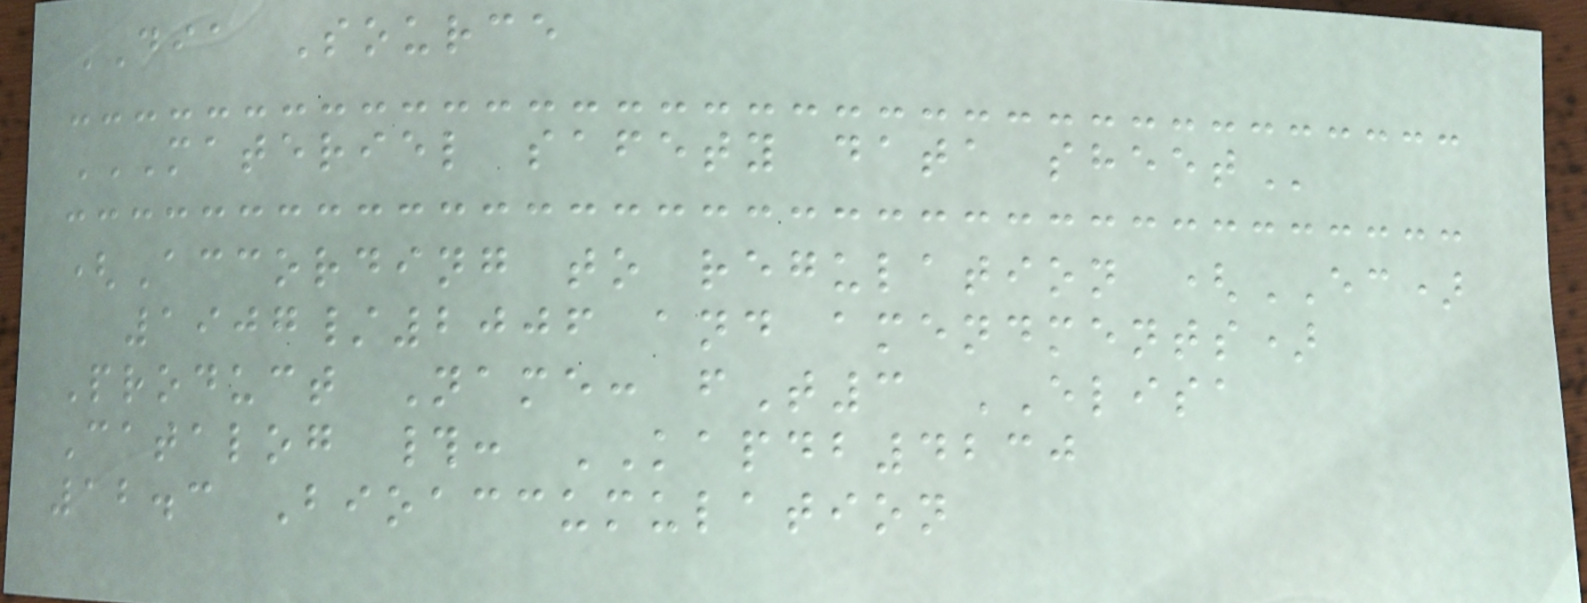DIA Source
MATERIEL SAFETY DATA SHEET
(According to regulation (EC)
1907/2006 and amendments)
Product Name: fT3 ELISA
Catalog #: KAPDB4230
12.3 Bioaccumulation
